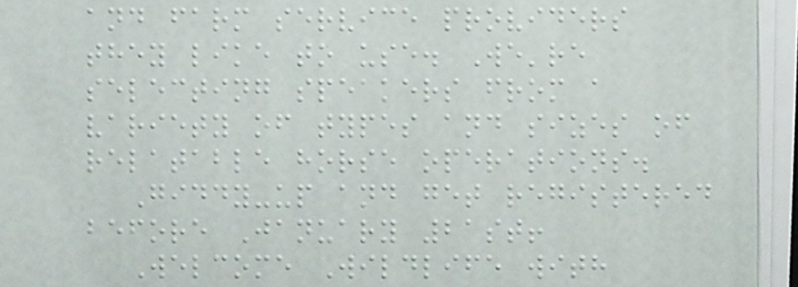and farm service providers
they like to use. We're
selecting speakers from a
variety of types and sizes of
relatable horse operations.
Giddy-up and get registered
before January 21st!
Welcome Wildlife with
